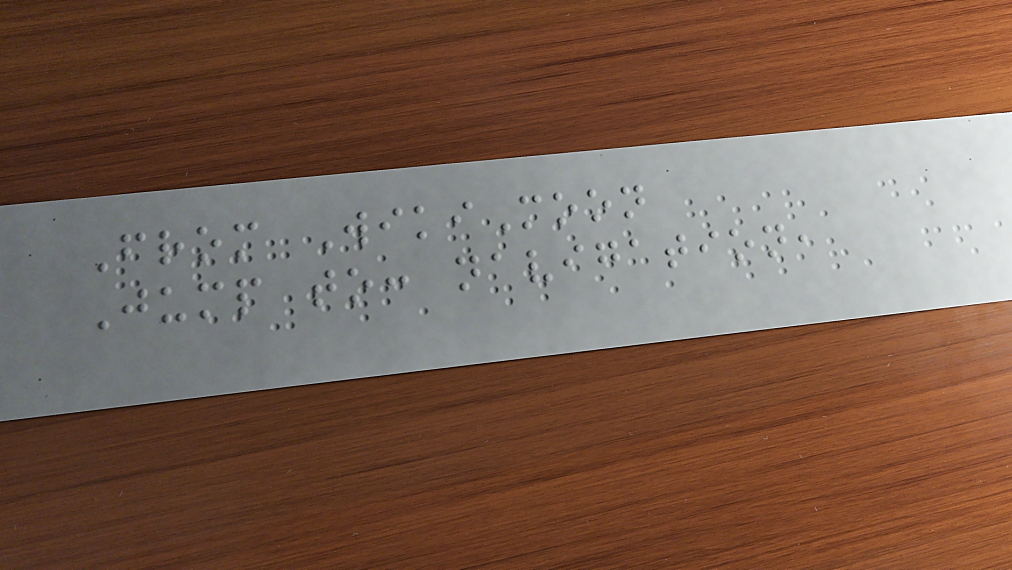From WikiMoon
Jump to: navigation,
